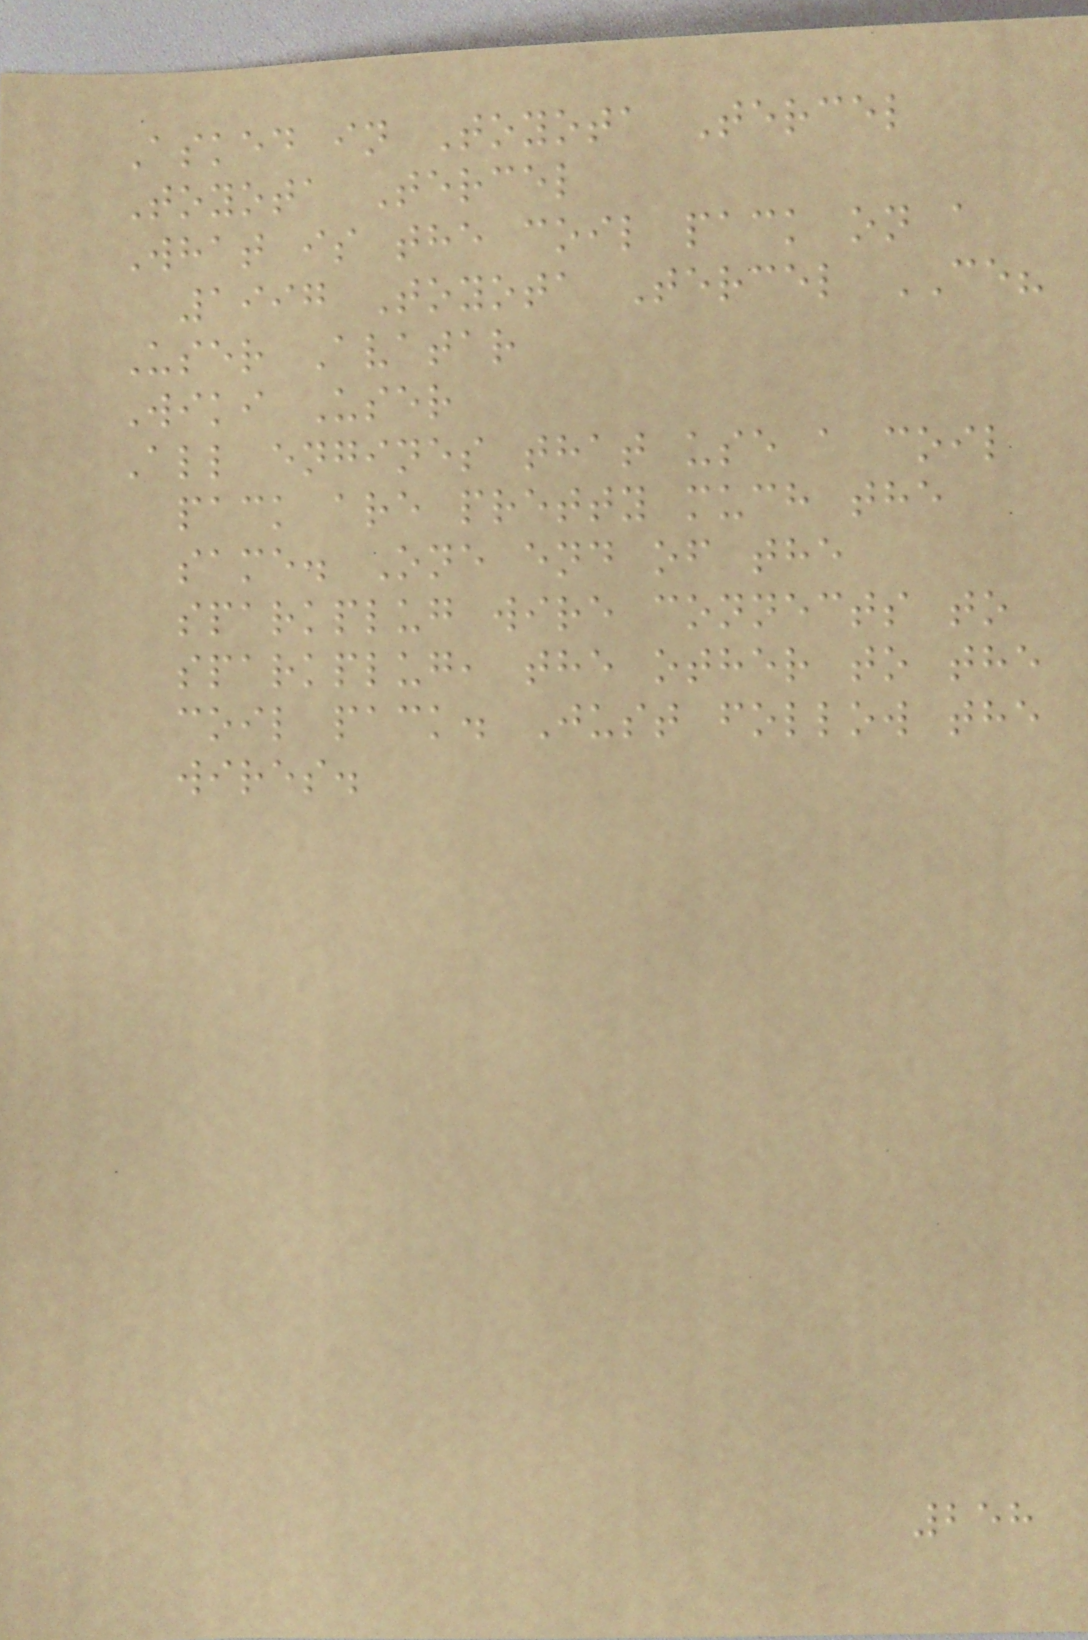Asked in Toyota Tercel
Toyota Tercel
What is the coil pack on a
1997 Toyota Tercel CE?
User Avatar
Wiki User
All engines that use a coil
pack are pretty much the
same. One end of the
sparkplug wire connects to
sparkplug, the other to the
coil pack. Just follow the
wires.
258
